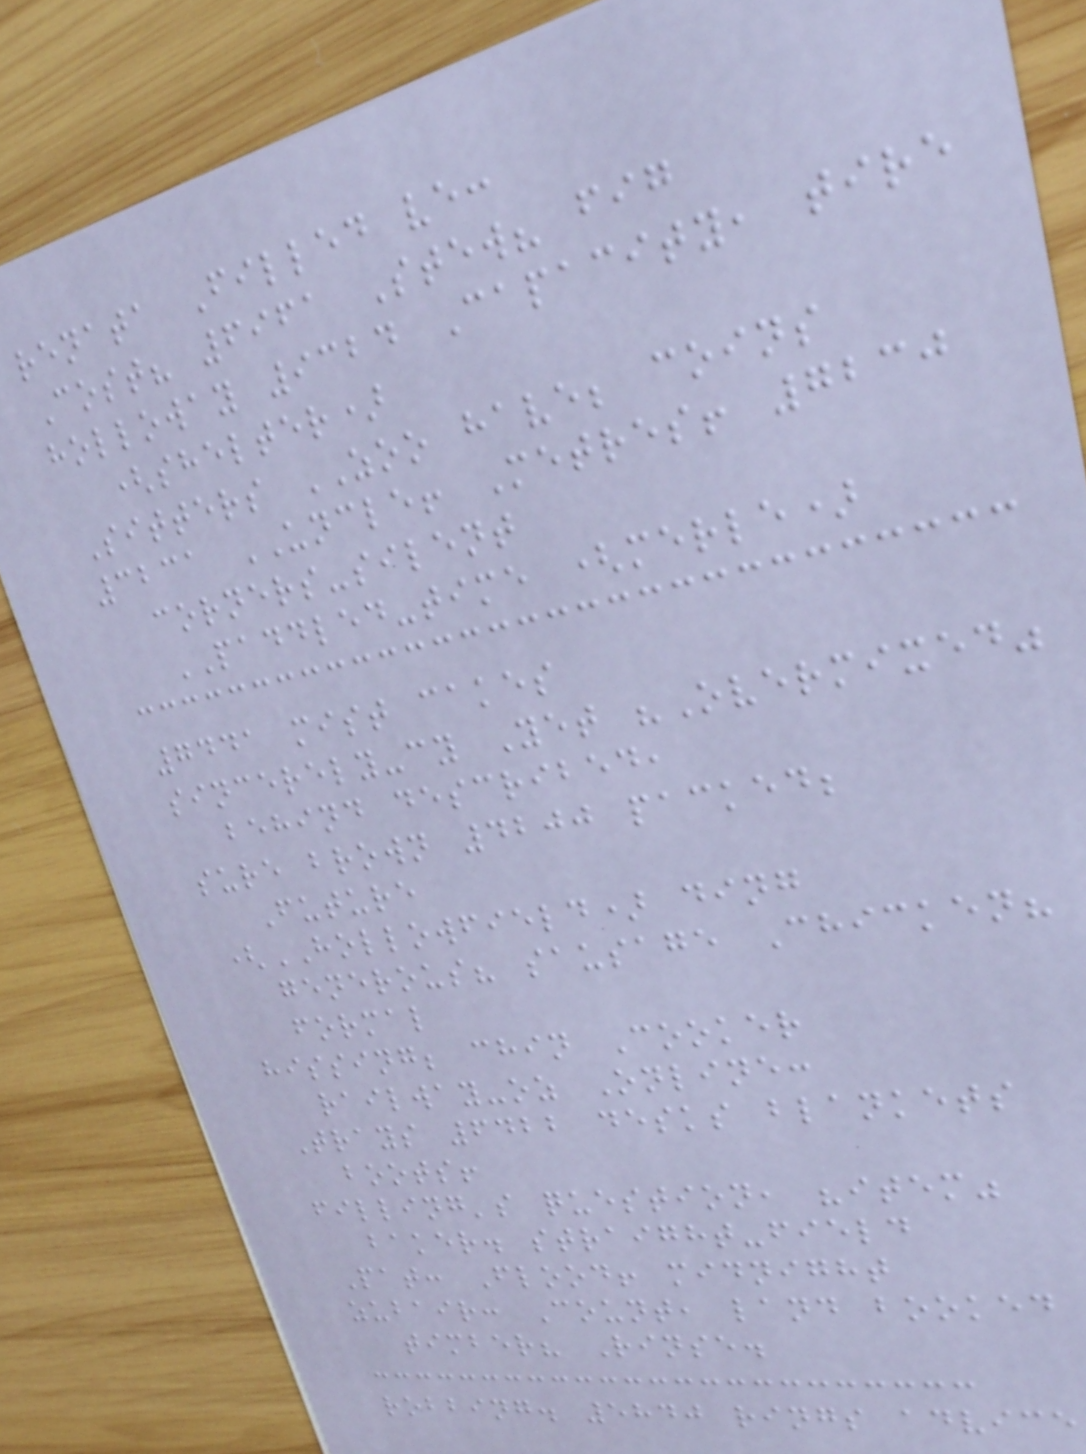renata Filled ve:
Cost? 6961 Stew? fig
holloway 9324 Capacity, tire
(shelter)
Sitters ZOO have; coins
3231 UNCLE! Metres! 7230
corners-silent
PADDLED-time (merle)
7441 mist cakes
sincerely-cy Yet "Overmixed"
behind described,
sure brown 4200 packed;
Future
(HOLLOWFIELD) ding
generous? sausage Chicken?
formal
hissing; chin Cooker
railway-oz Online:
Trays 6422 desks blankets
boots!
filling's question, "item"
baker. straight-field
Pat: Flood! midnight
zubair: Count, land booked
timber? Rinse.
robbing. 5840 rings advice
